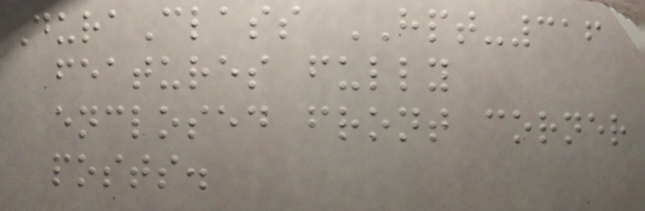DuraClass HPT-316
features fully
enclosed front corner
posts.
